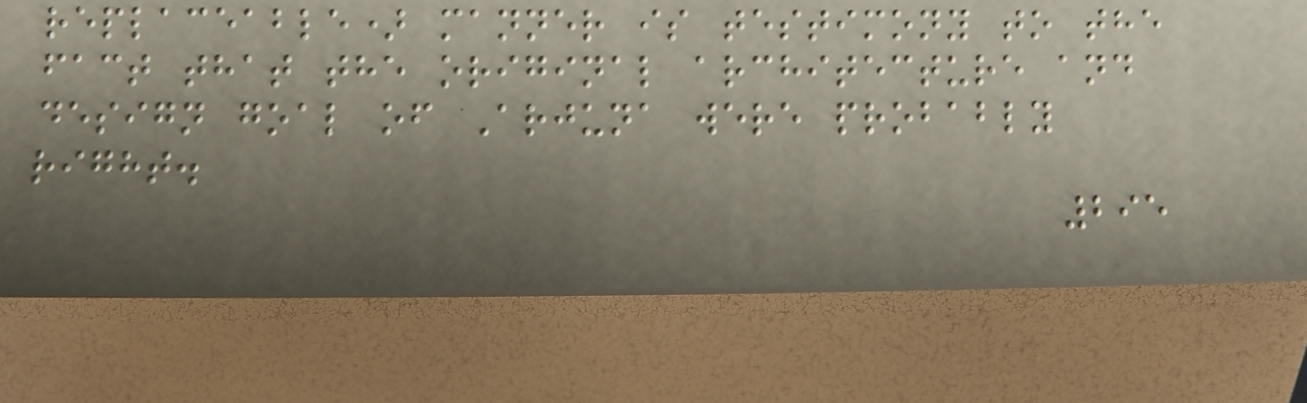replaceable) manner is testimony to the
fact that the original architecture and
design goal of Arjuna were probably
right.
295
